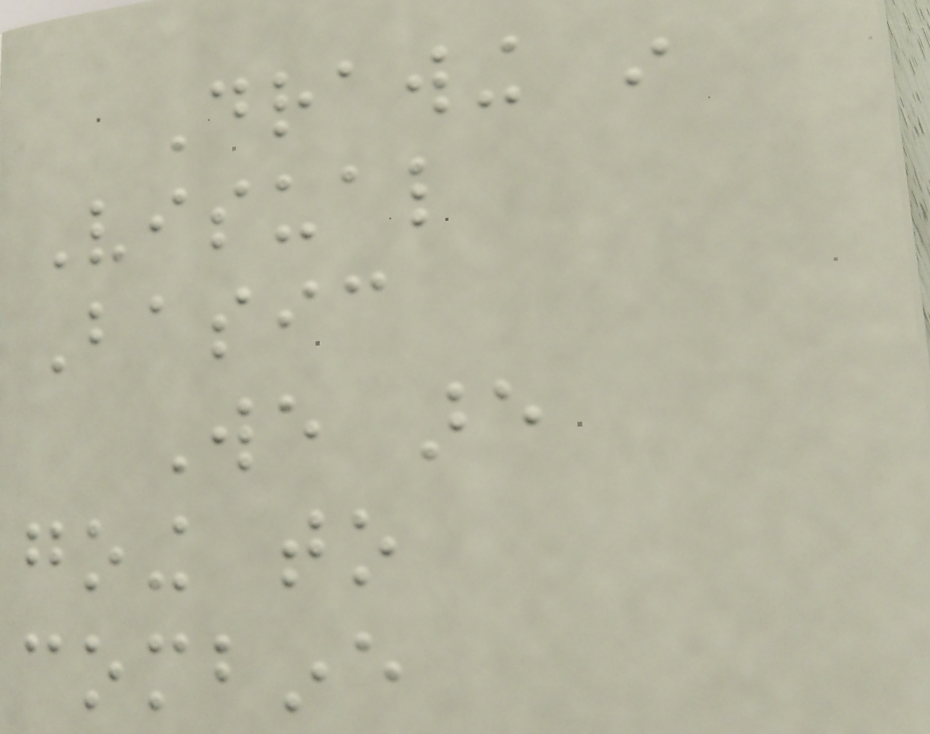Drawing in
Visual
Basic
We are
going to
combine
